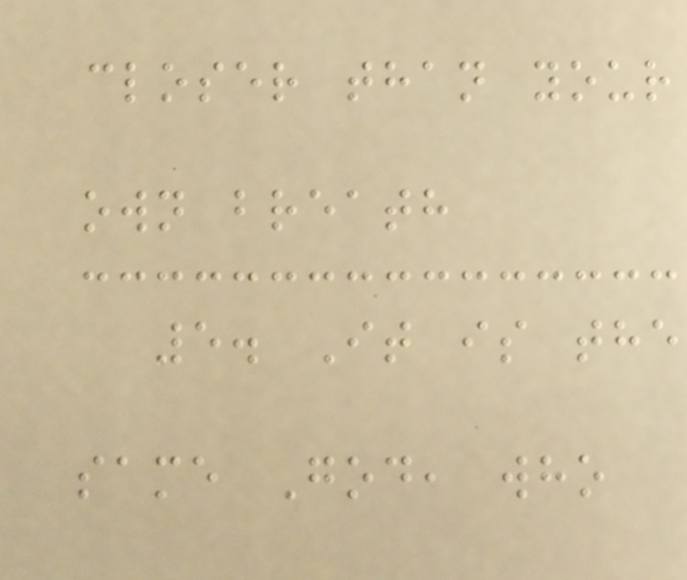closer than your
own breath
5. It is the
same God, who
